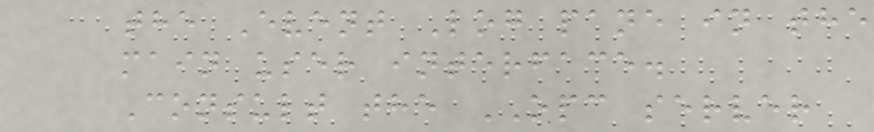the Event Log pane in the
main user interface.
Consult the OPC server
